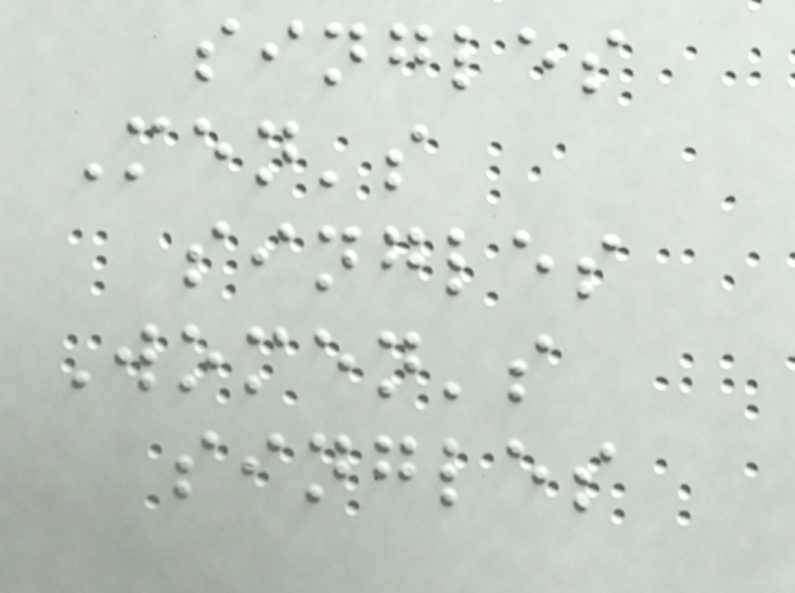singles
Men's
singles
Women's
singles
